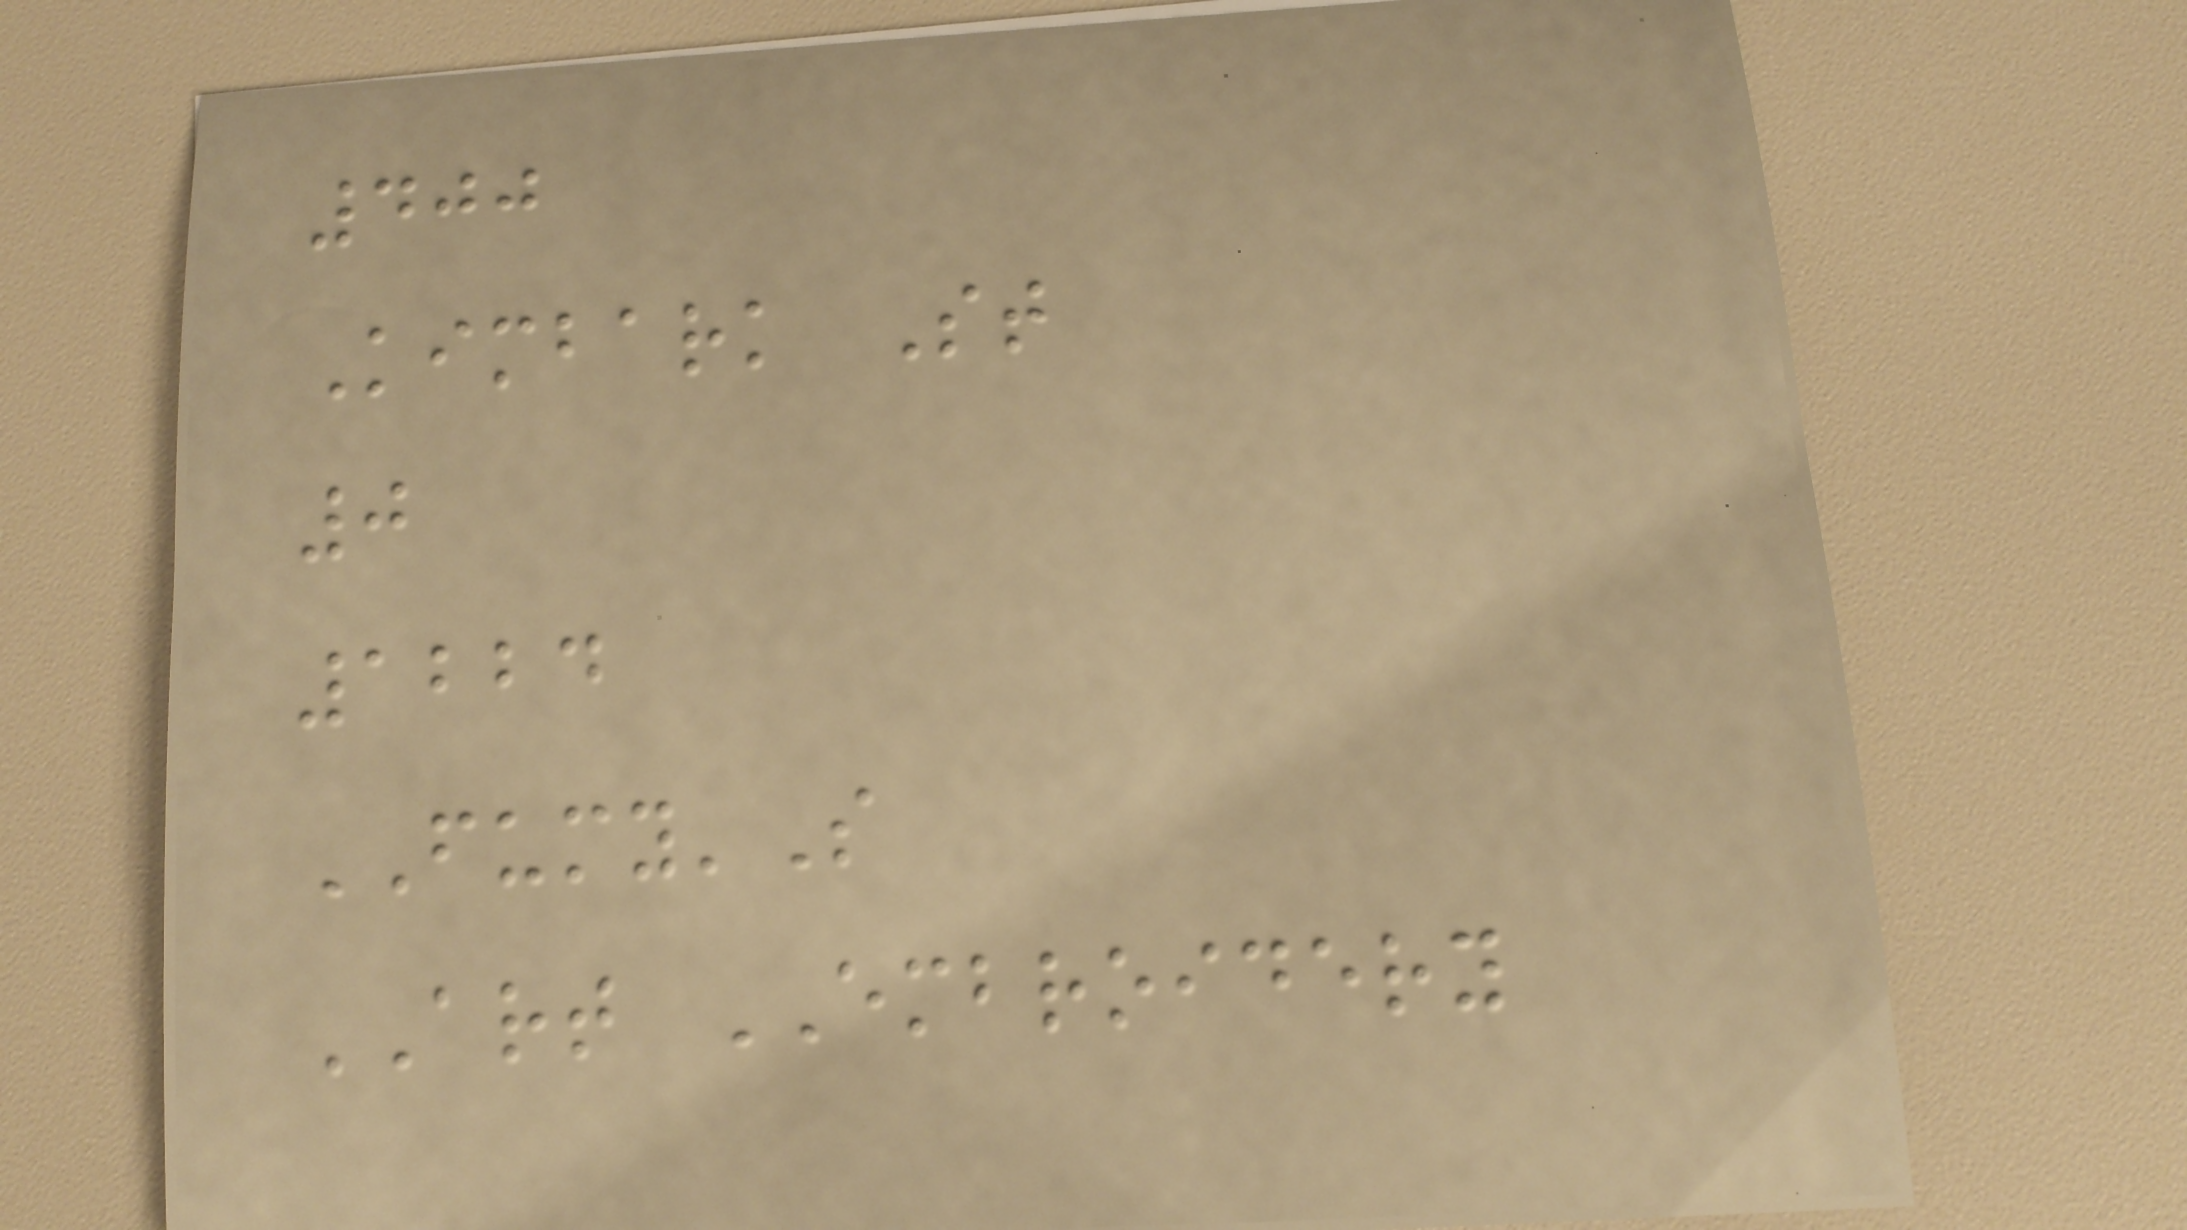400
Kimbark St
0
1224
FUMY'S
ART EMBROIDERY
